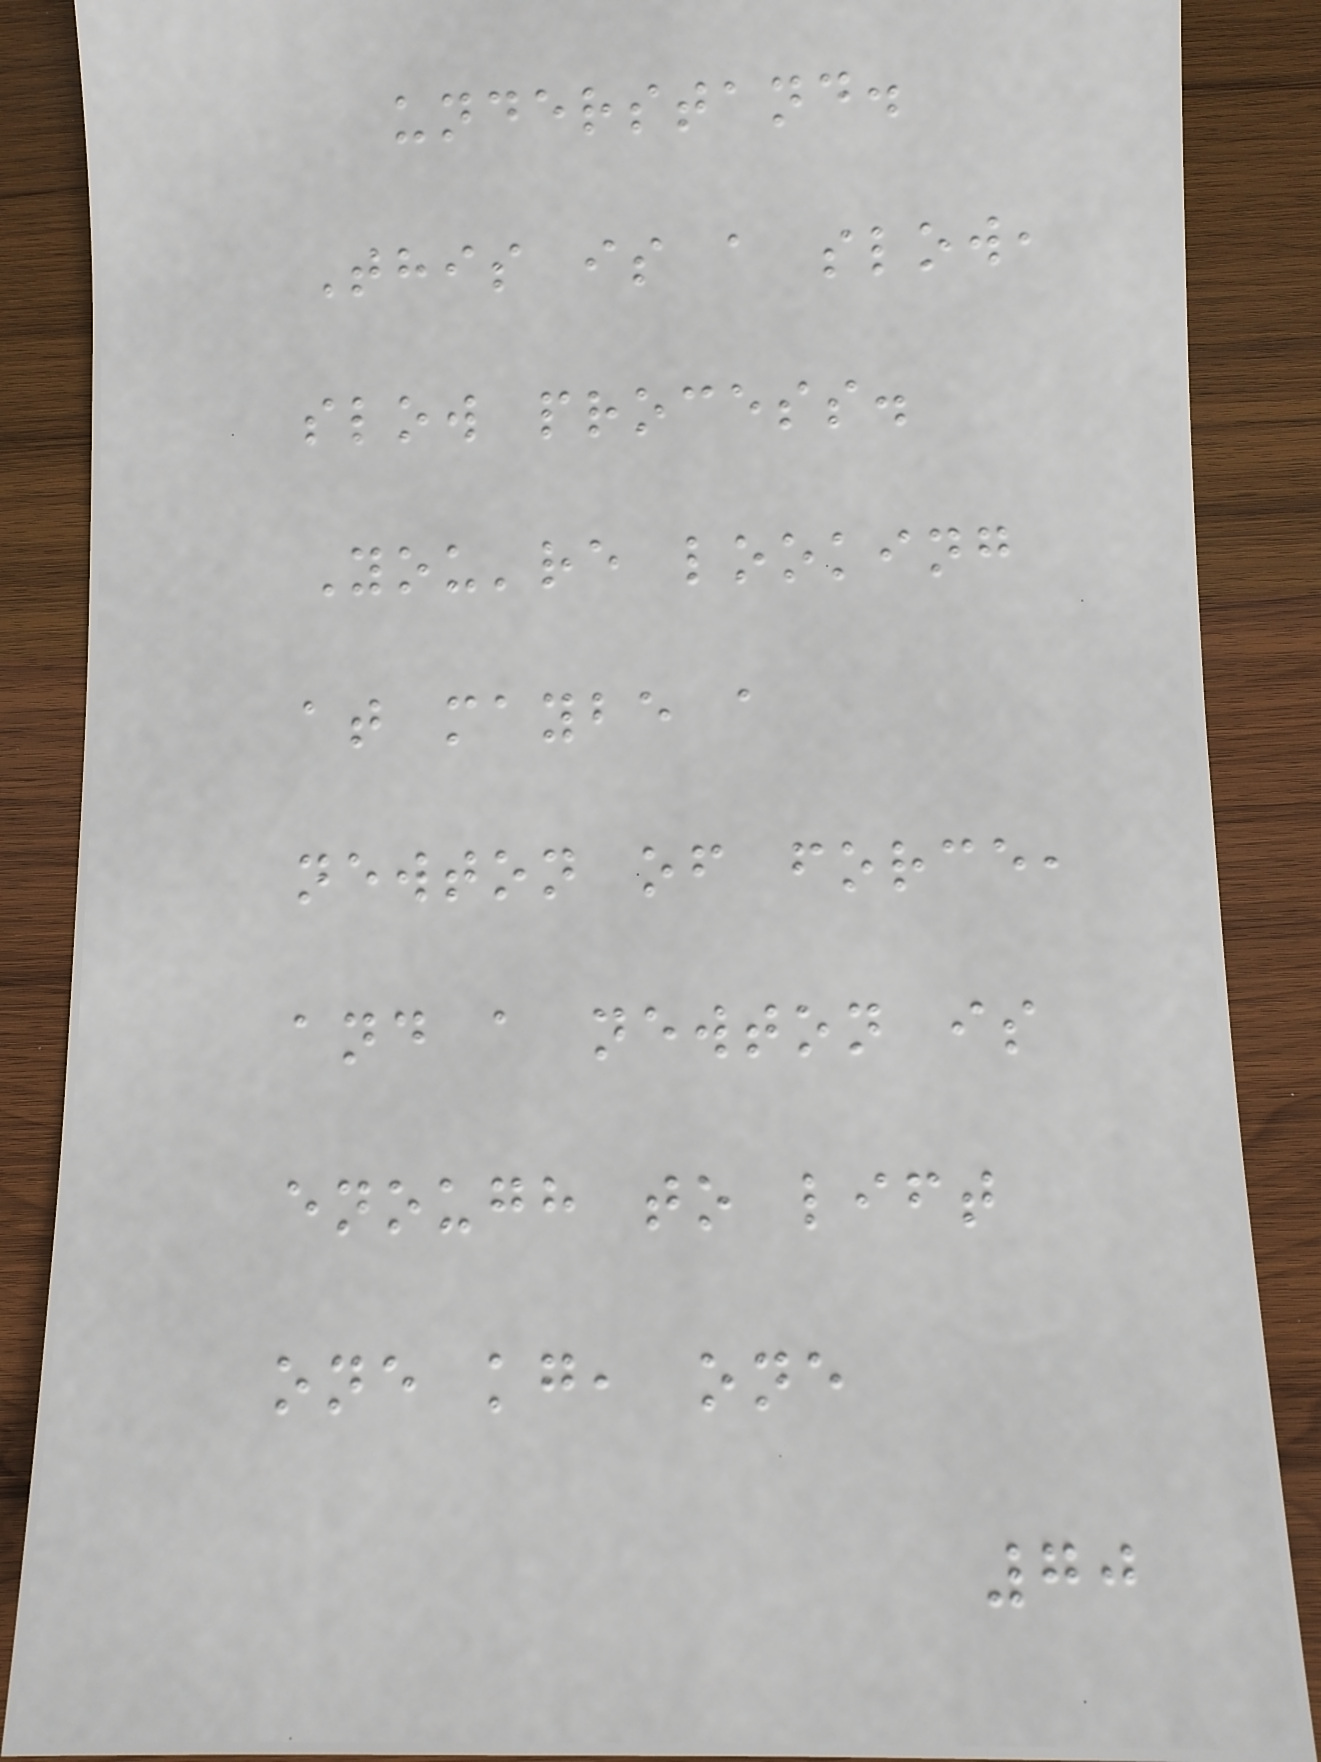understand.
This is a slow,
slow process.
You're looking
at maybe a
newton of force,
and a newton is
enough to lift
one kg, one
70
